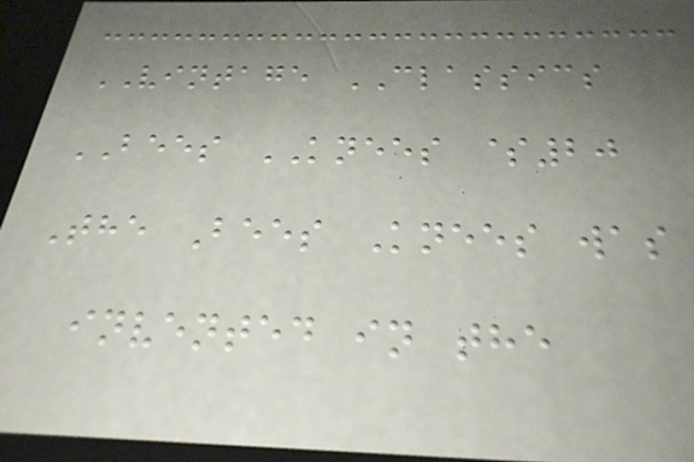VINTAGE CLASSICS
BEES KNEES $20
The Bees Knees was
invented in the
